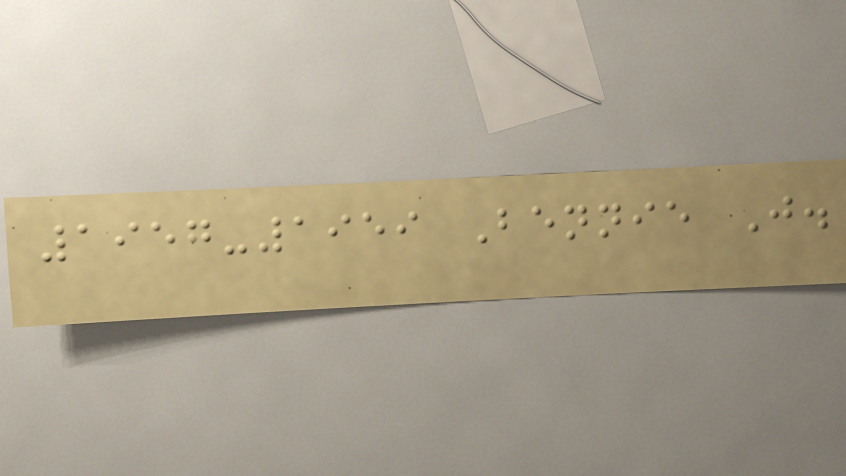1957-1959 Bennie J.
